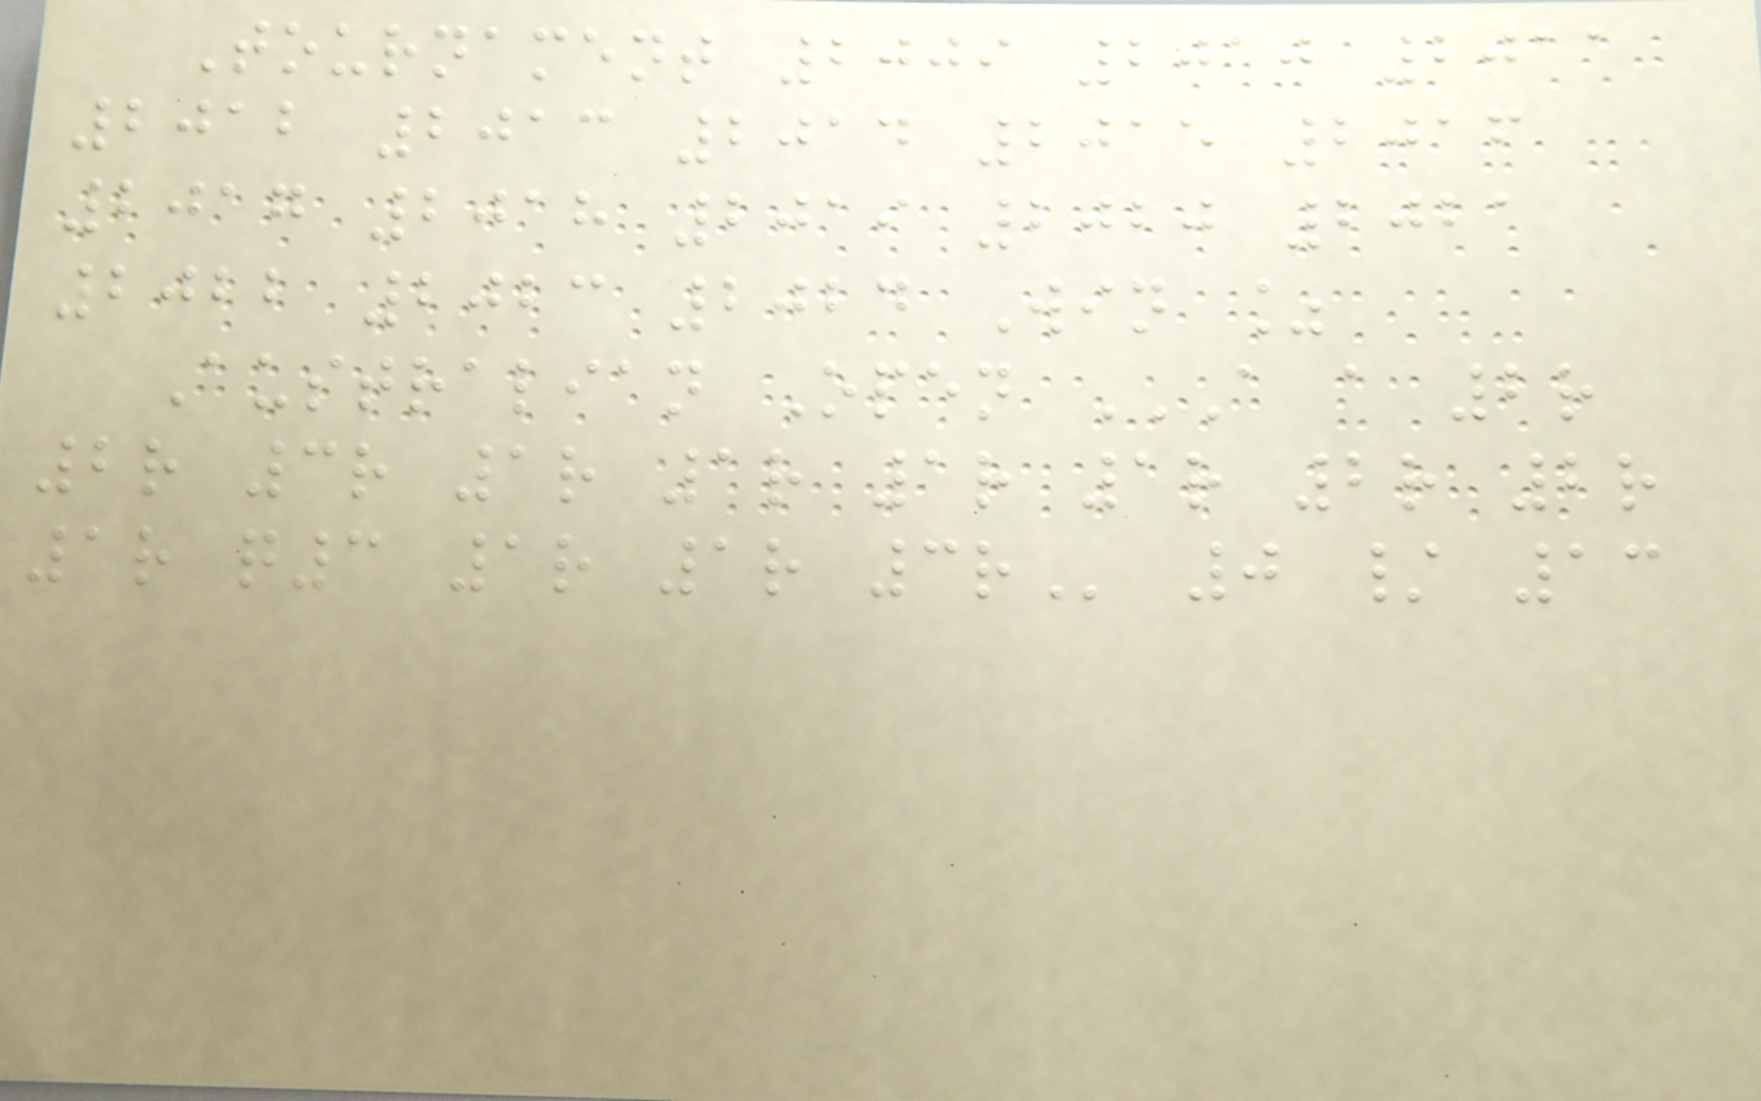Tournament 2009 2010 2011
2012 2013 2014 2015 2016
2017 2018 2019 2020 2021
2022 2023 2024 Win %
Australian Open A A 2R
2R 3R 1R 1R 1R 1R 2R 2R
1R Q3 1R 1R 3R 0 / 13
